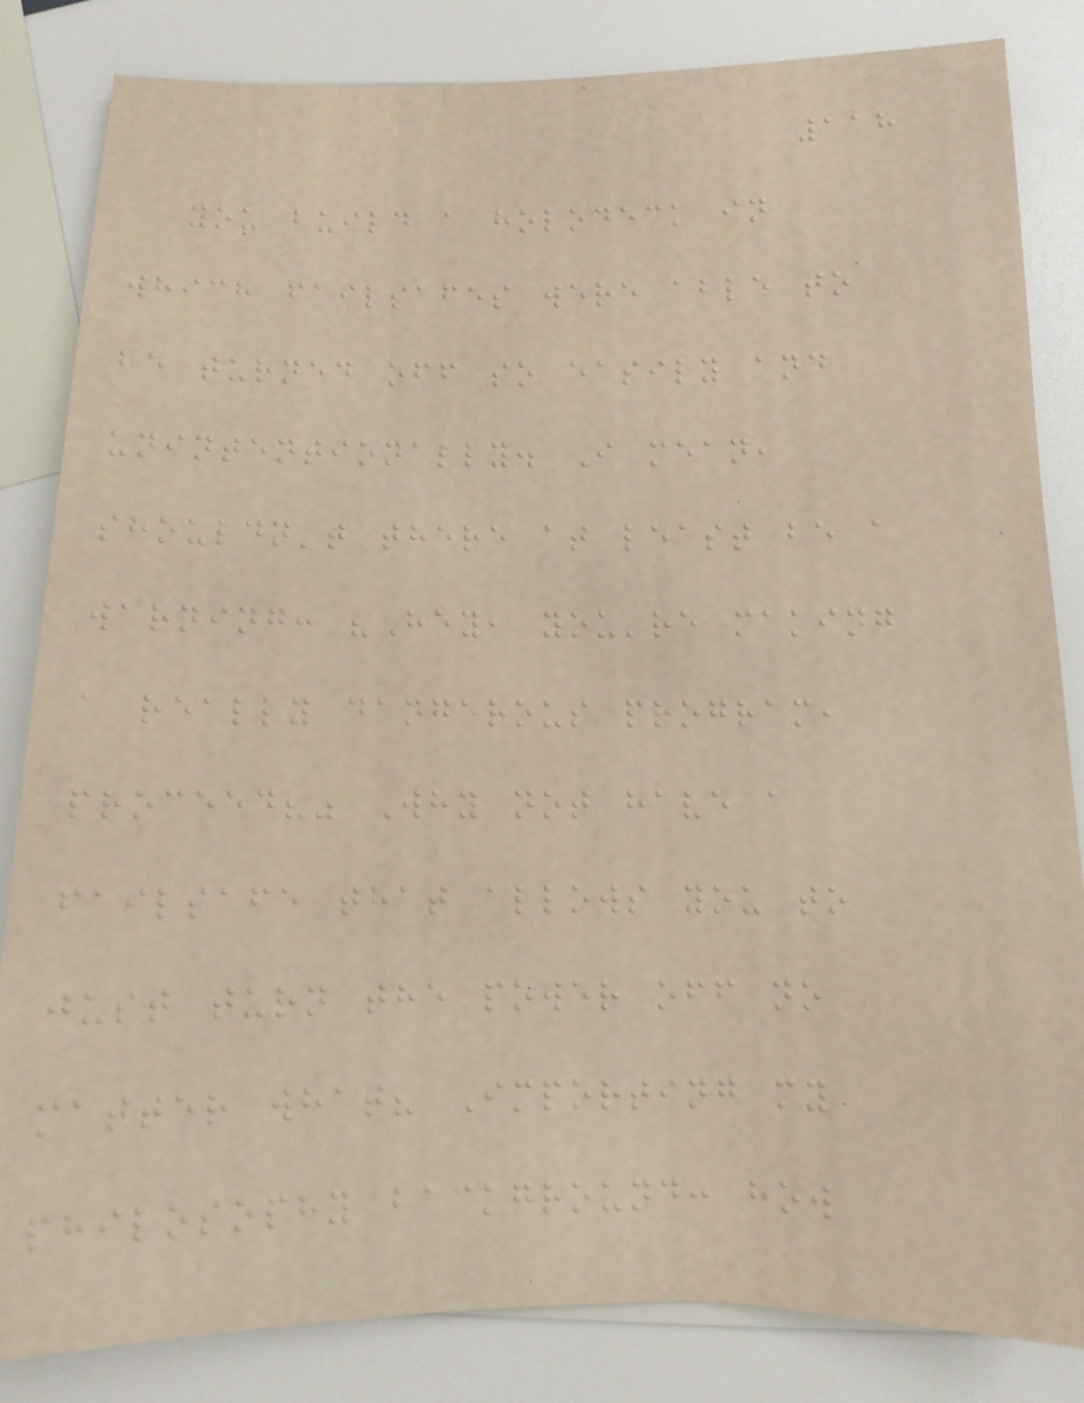118
you build a holodeck in
which failsafes were able to
be turned off so easily and
unintentionally. I mean,
shouldn't there at least be a
warning: "Hey, you're making
a really dangerous program,
proceed?" Why not have a
failsafe that allows you to
just turn the power off no
matter what? Importing my
philosophy background: how
